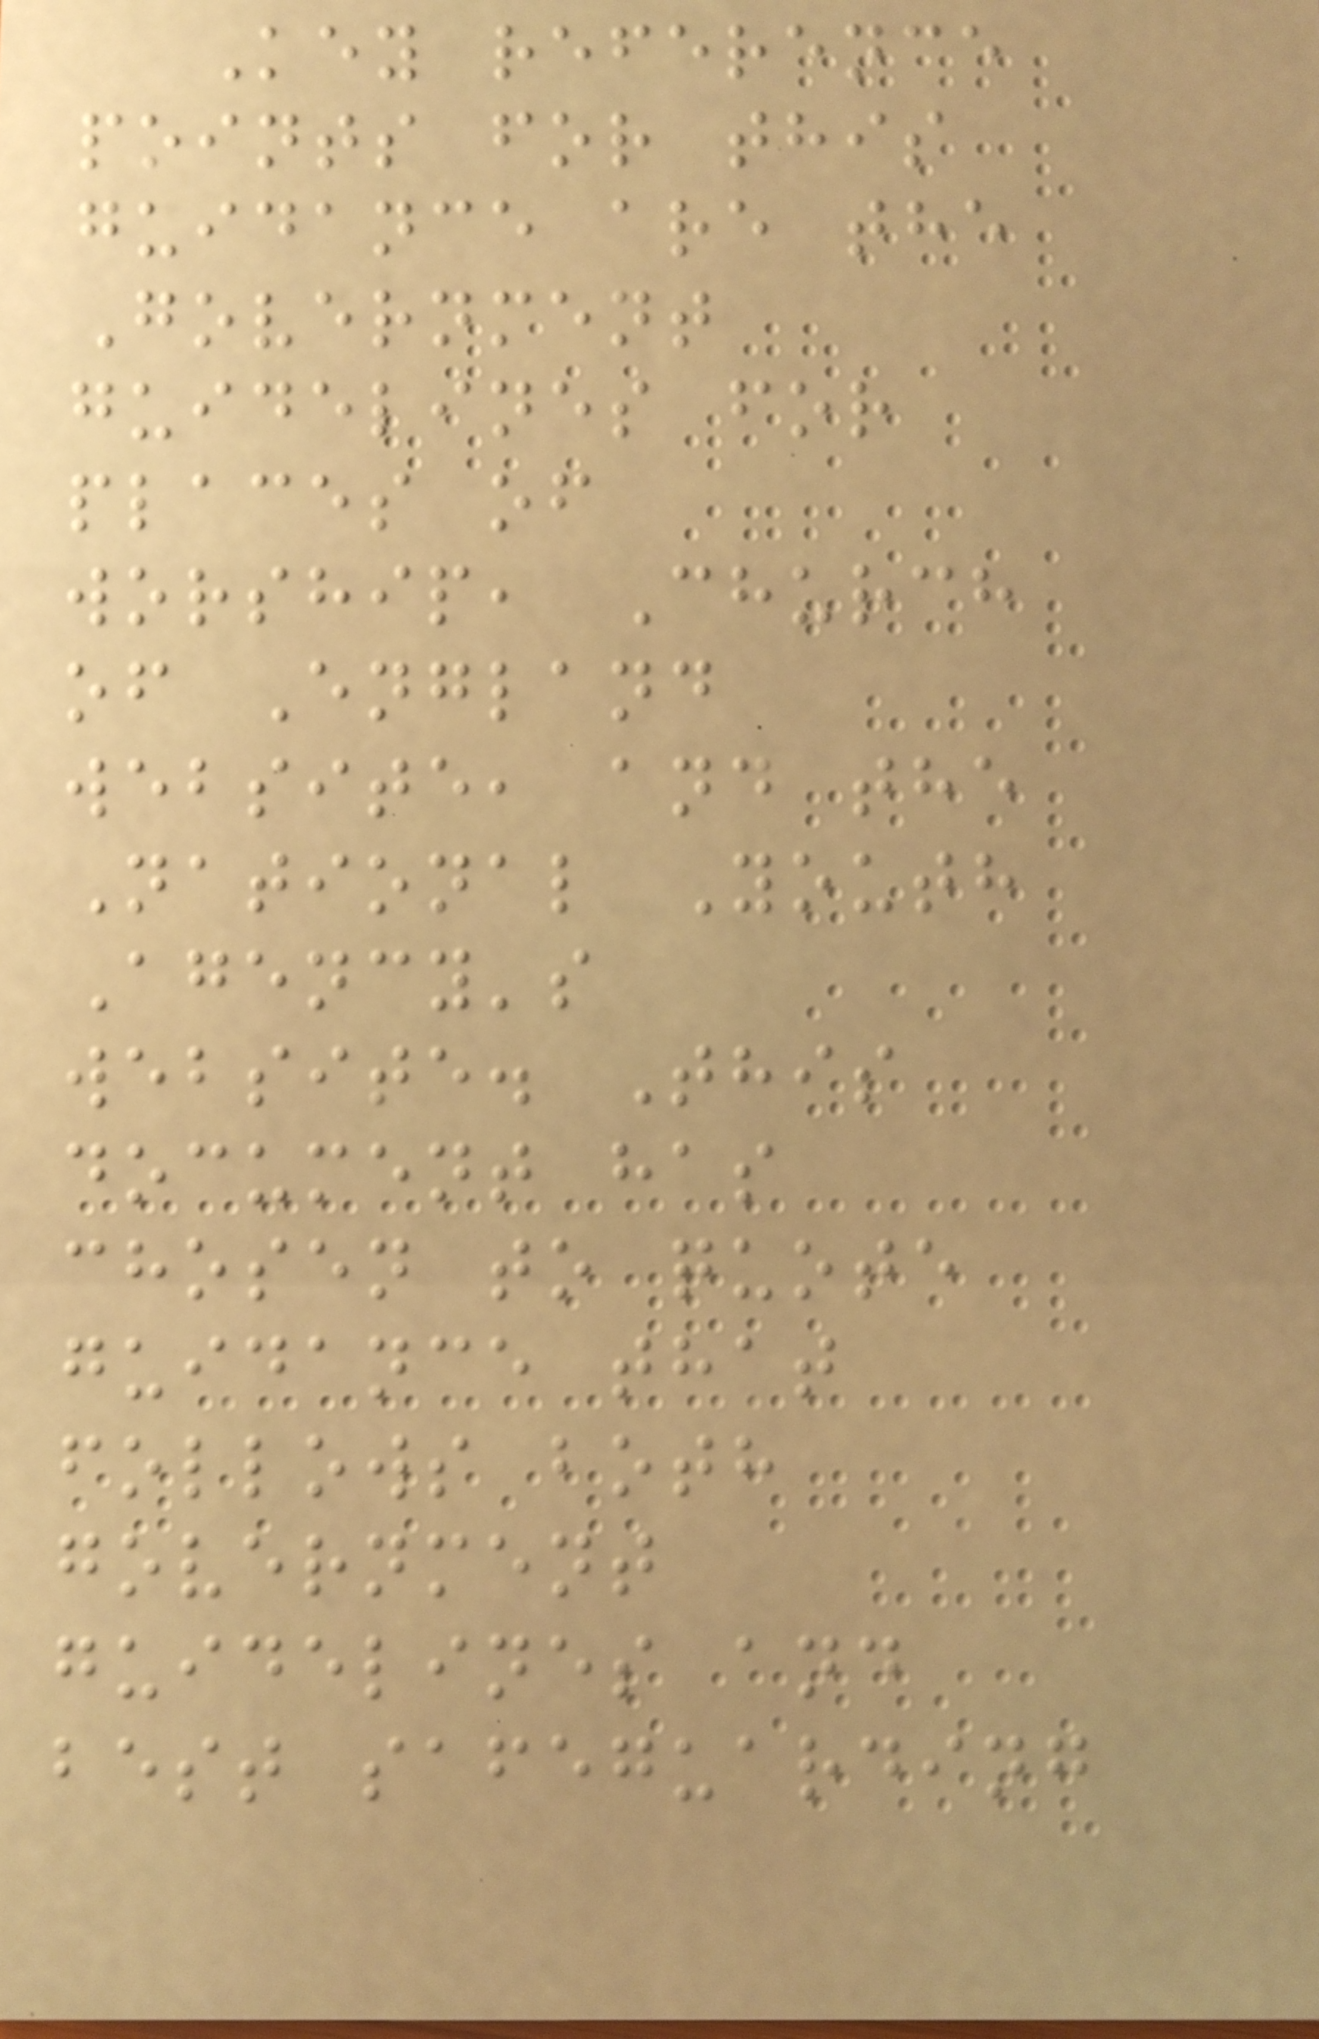Key reference
points for this
guidance are the
Government
guidelines for
places of
worship, Church
of England
website, and the
National Youth
Agency's
website. This
document has
chosen to quote
guidance that
follows both
government
guidelines and
best safeguarding
